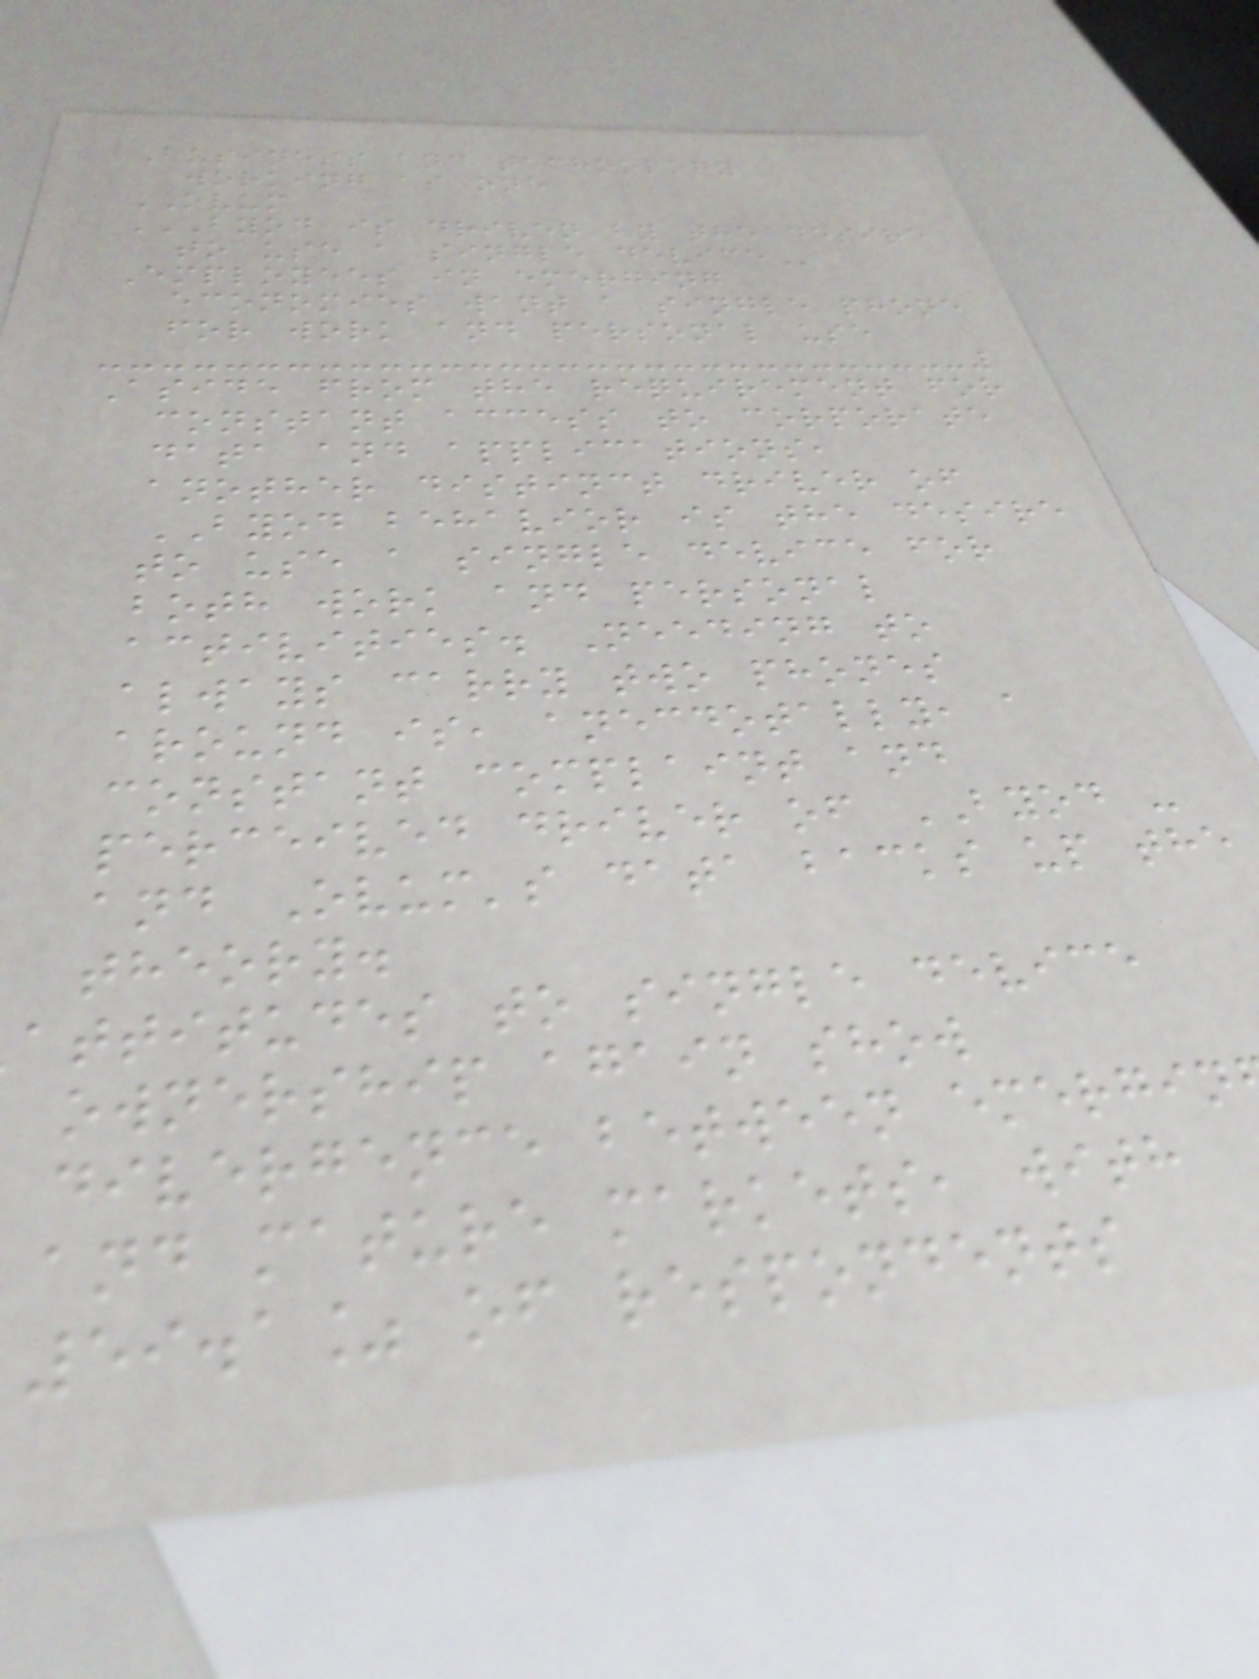Business and technology
working as one
OVUM
BYOD IS DRIVEN BY THE DESIRE
to use a single
Employees in emerging
economies want a single phone
for work and personal use
Aside from the requirement for
constant access to corporate
data and applications,
another distinct driver of
BYOD behavior is the desire
to use a single device for
both work and personal
activities. Needing to
always carry two phones
around is, anecdotally, a
constant complaint and
perceived driver of BYOD -
and Ovum's data backs up the
theory.
attitudes to single device
ownership again show
divergence between emergin
and mature markets, with
59.1% of respondents
